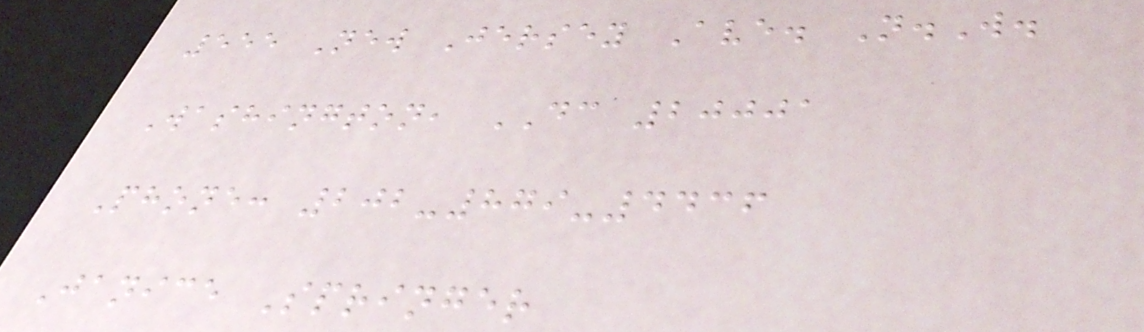555 New Jersey Ave. N.W.
Washington, DC 20001
Phone: 202-879-4436
Janice Springer
